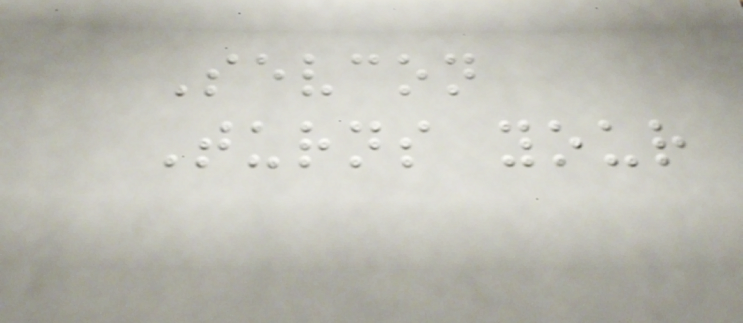Sevcon
Turns your
